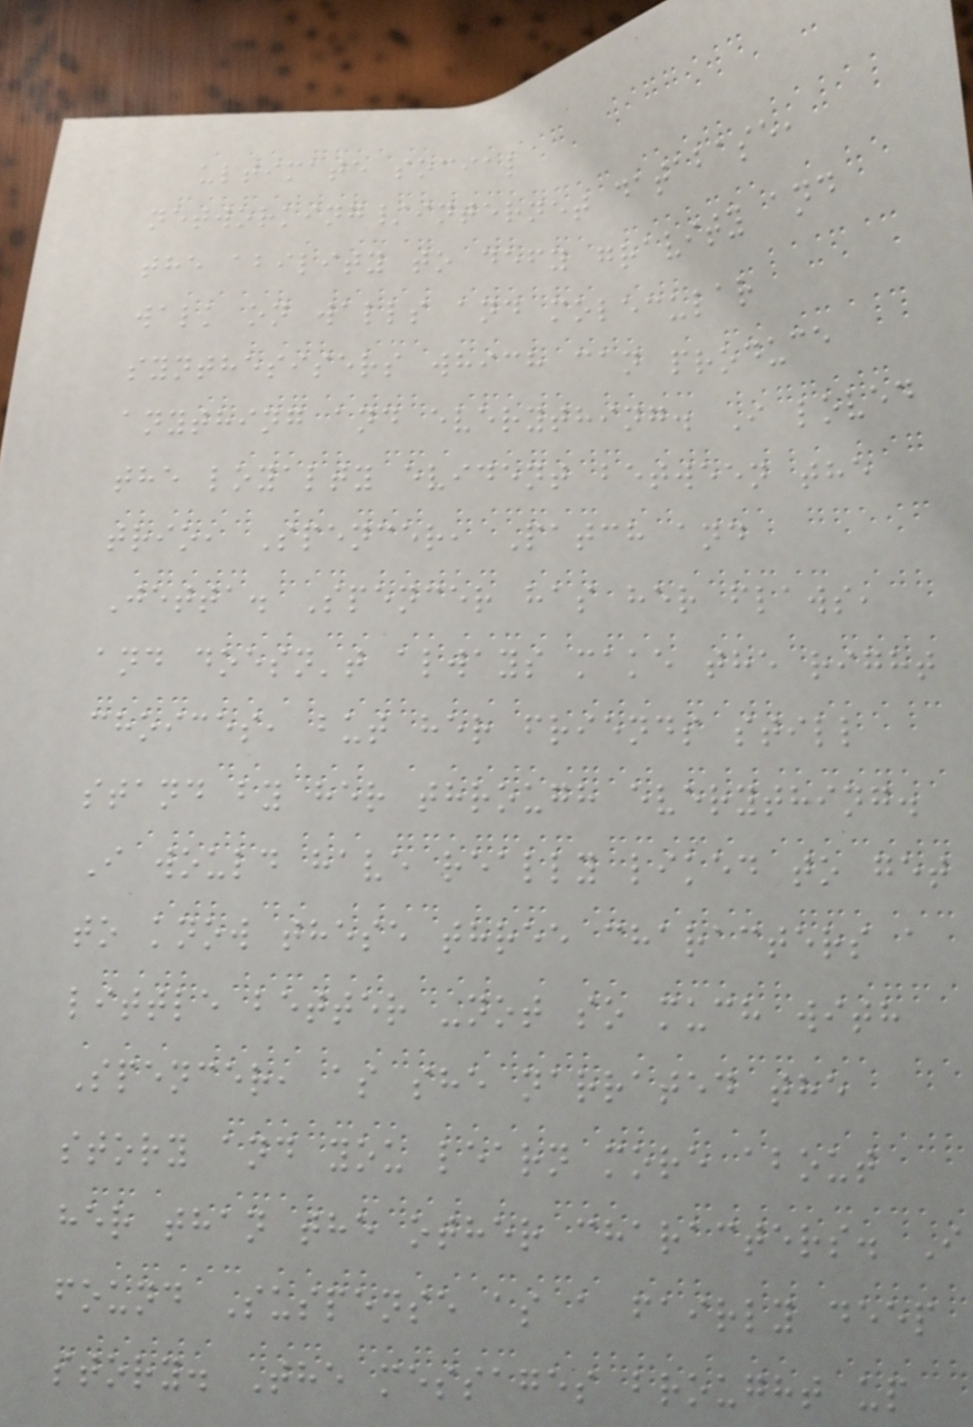ultimate social
networking/internet database,
the ability to defy gravity and
walk on walls and molecular
synthesisers which can produce
anything and everything. I loved
the loyalty evident between the
trio, Spencer, Patch and
Jetta. Spencer has her flaws,
and doesn't always make the right
choices, but her friends still
stand by her through everything.
I would have really liked to get
to know these three characters a
little better -not so much with
Spencer, as she narrated the
story and you learn more about
her than the other characters. I
found Suspense as a fairly deep
story. The messages brought up
